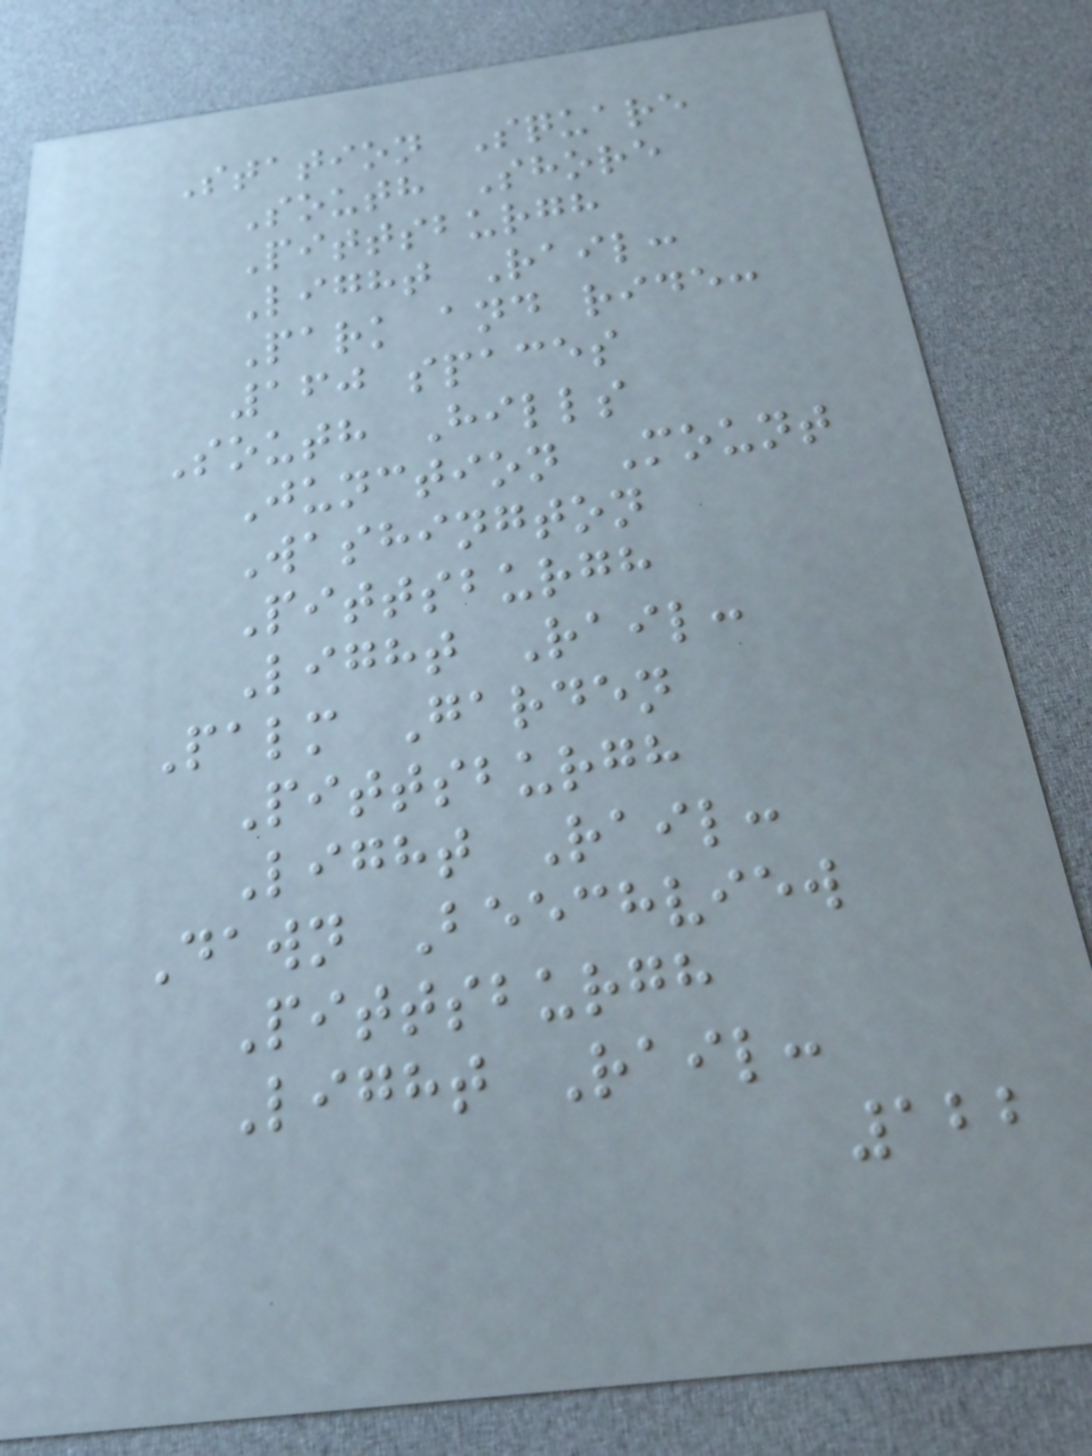Station Square
South Shore
Pittsburgh
Light Rail:
Park and ride:
160 spaces
South Hills
Junction Mount
Washington
Pittsburgh
Light Rail:
Palm Garden
Pittsburgh
Light Rail:
Dawn Beechview
Pittsburgh
Light Rail:
122
